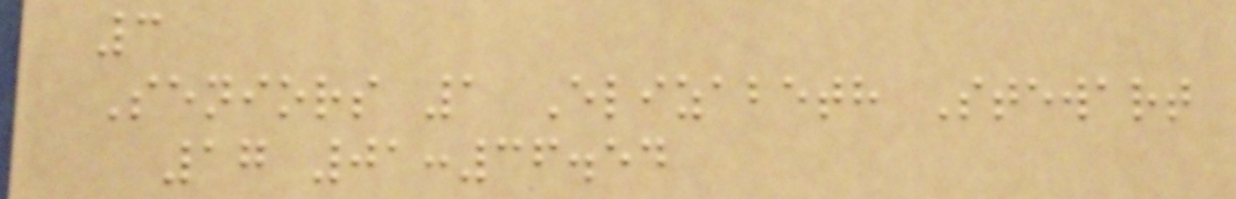3
Seniors 1 Elizabeth Stewart
17 01:36.54
